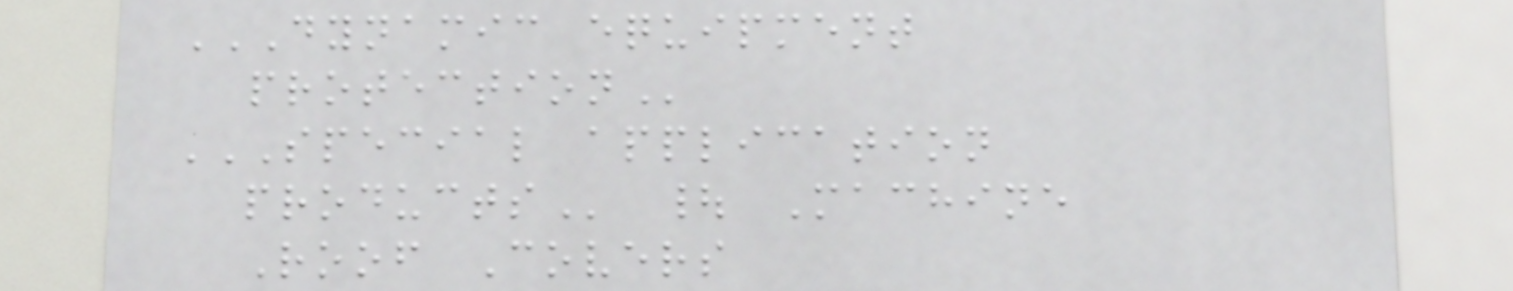DYNAMIC EQUIPMENT
PROTECTION
SPECIAL APPLICATION
PRODUCTS | Machine
Roof Covers
